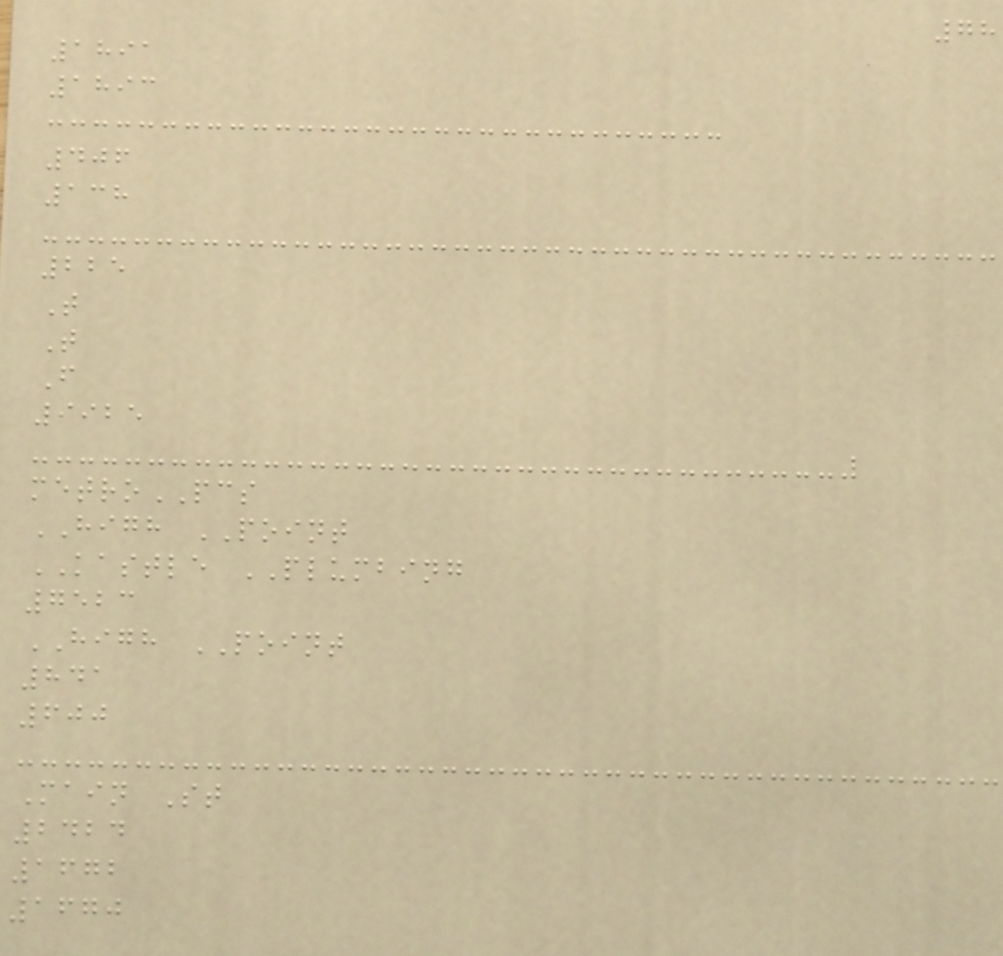78
1891
1893
406
138
225
T
T
F
9925
metroPCS
HIGH POINT
KASTLE PLUMBING
7523
HIGH POINT
841
600
Main St
2424
1672
1670
